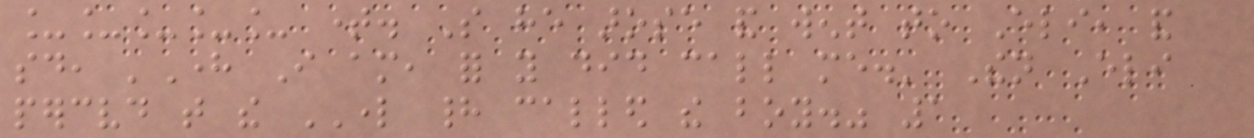_____ time. So he arose and went to Eli, and
said, 'Here I am, for you did call me.' Then Eli
perceived that the LORD had called the boy." 1
